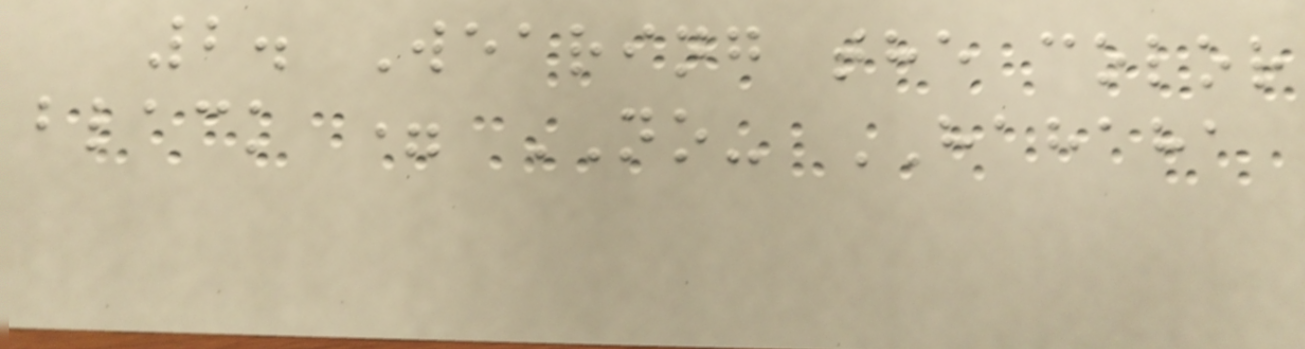2. Wearing the color
black = NO- HAHAHA
